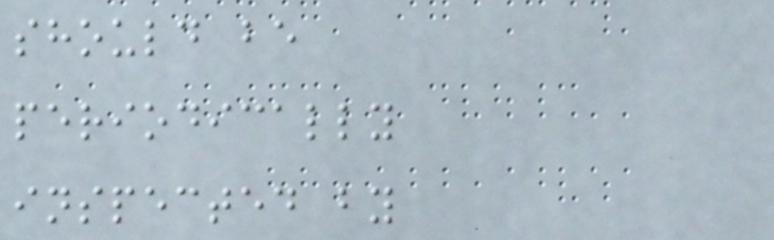should be
periodically
inspected by
